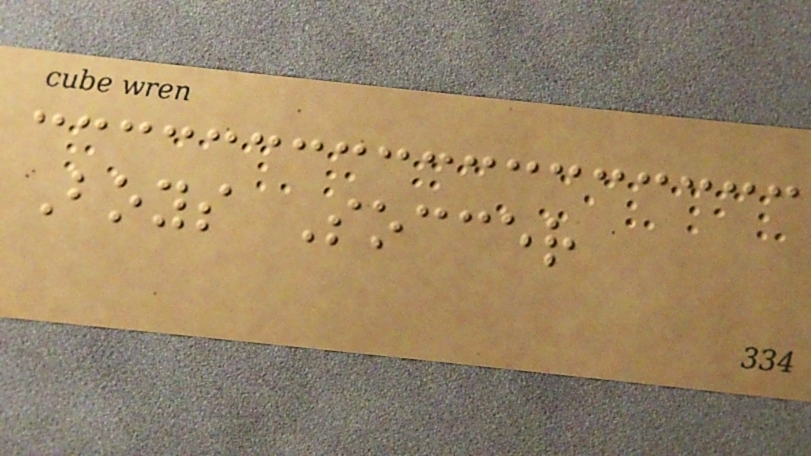Boys Soccer
